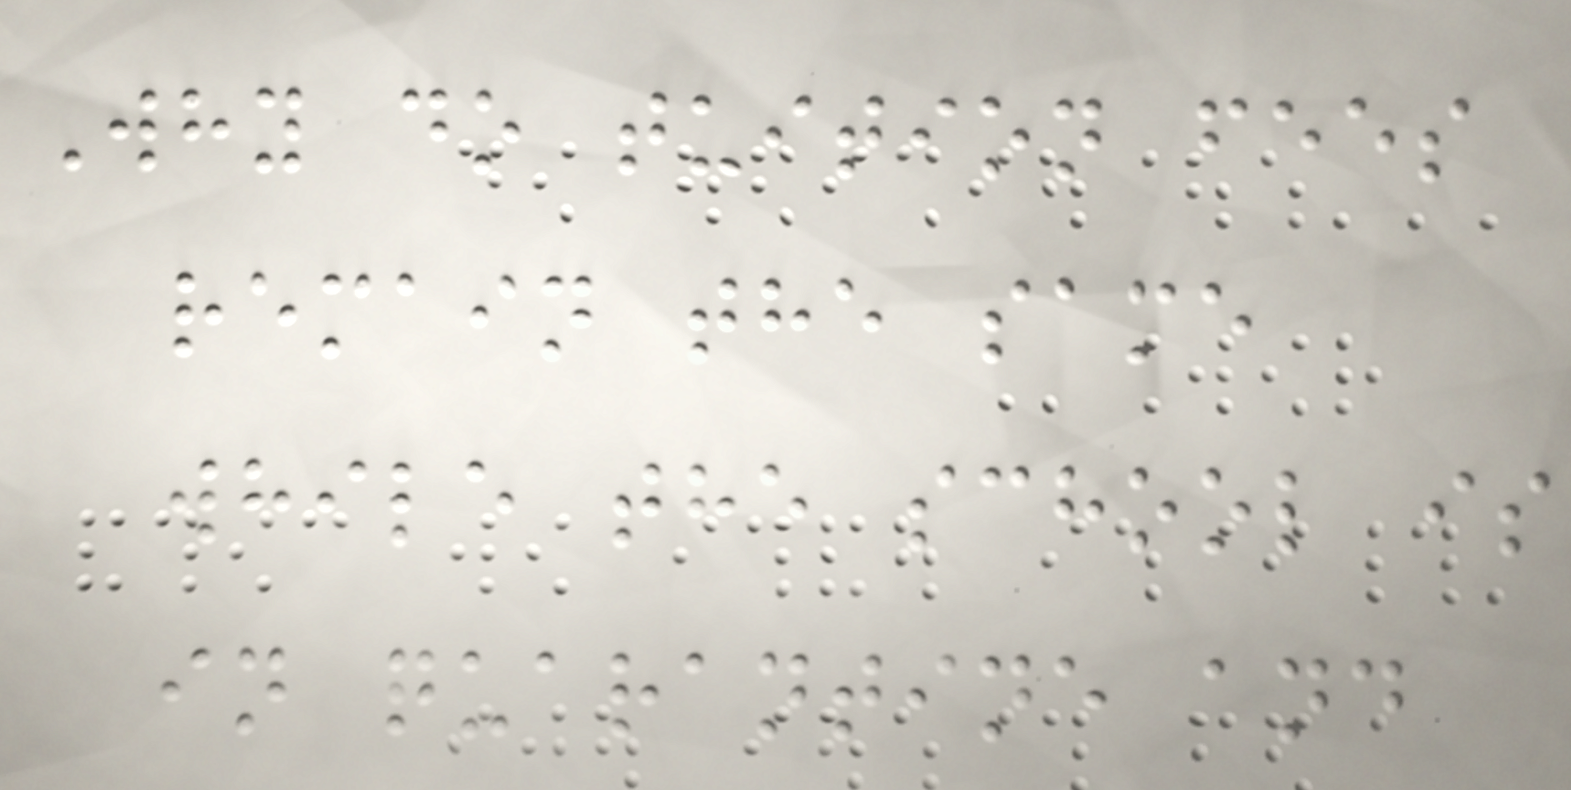Why do tuition fees
remain the same
while the school is
in quarantine and
